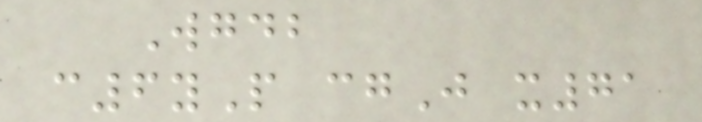Wgdb
c6yP cgJ x71
